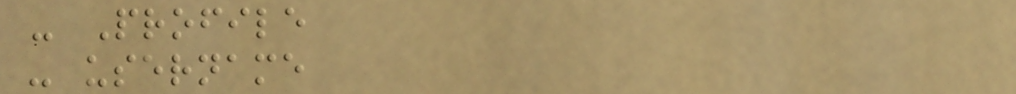- Profile
- username
